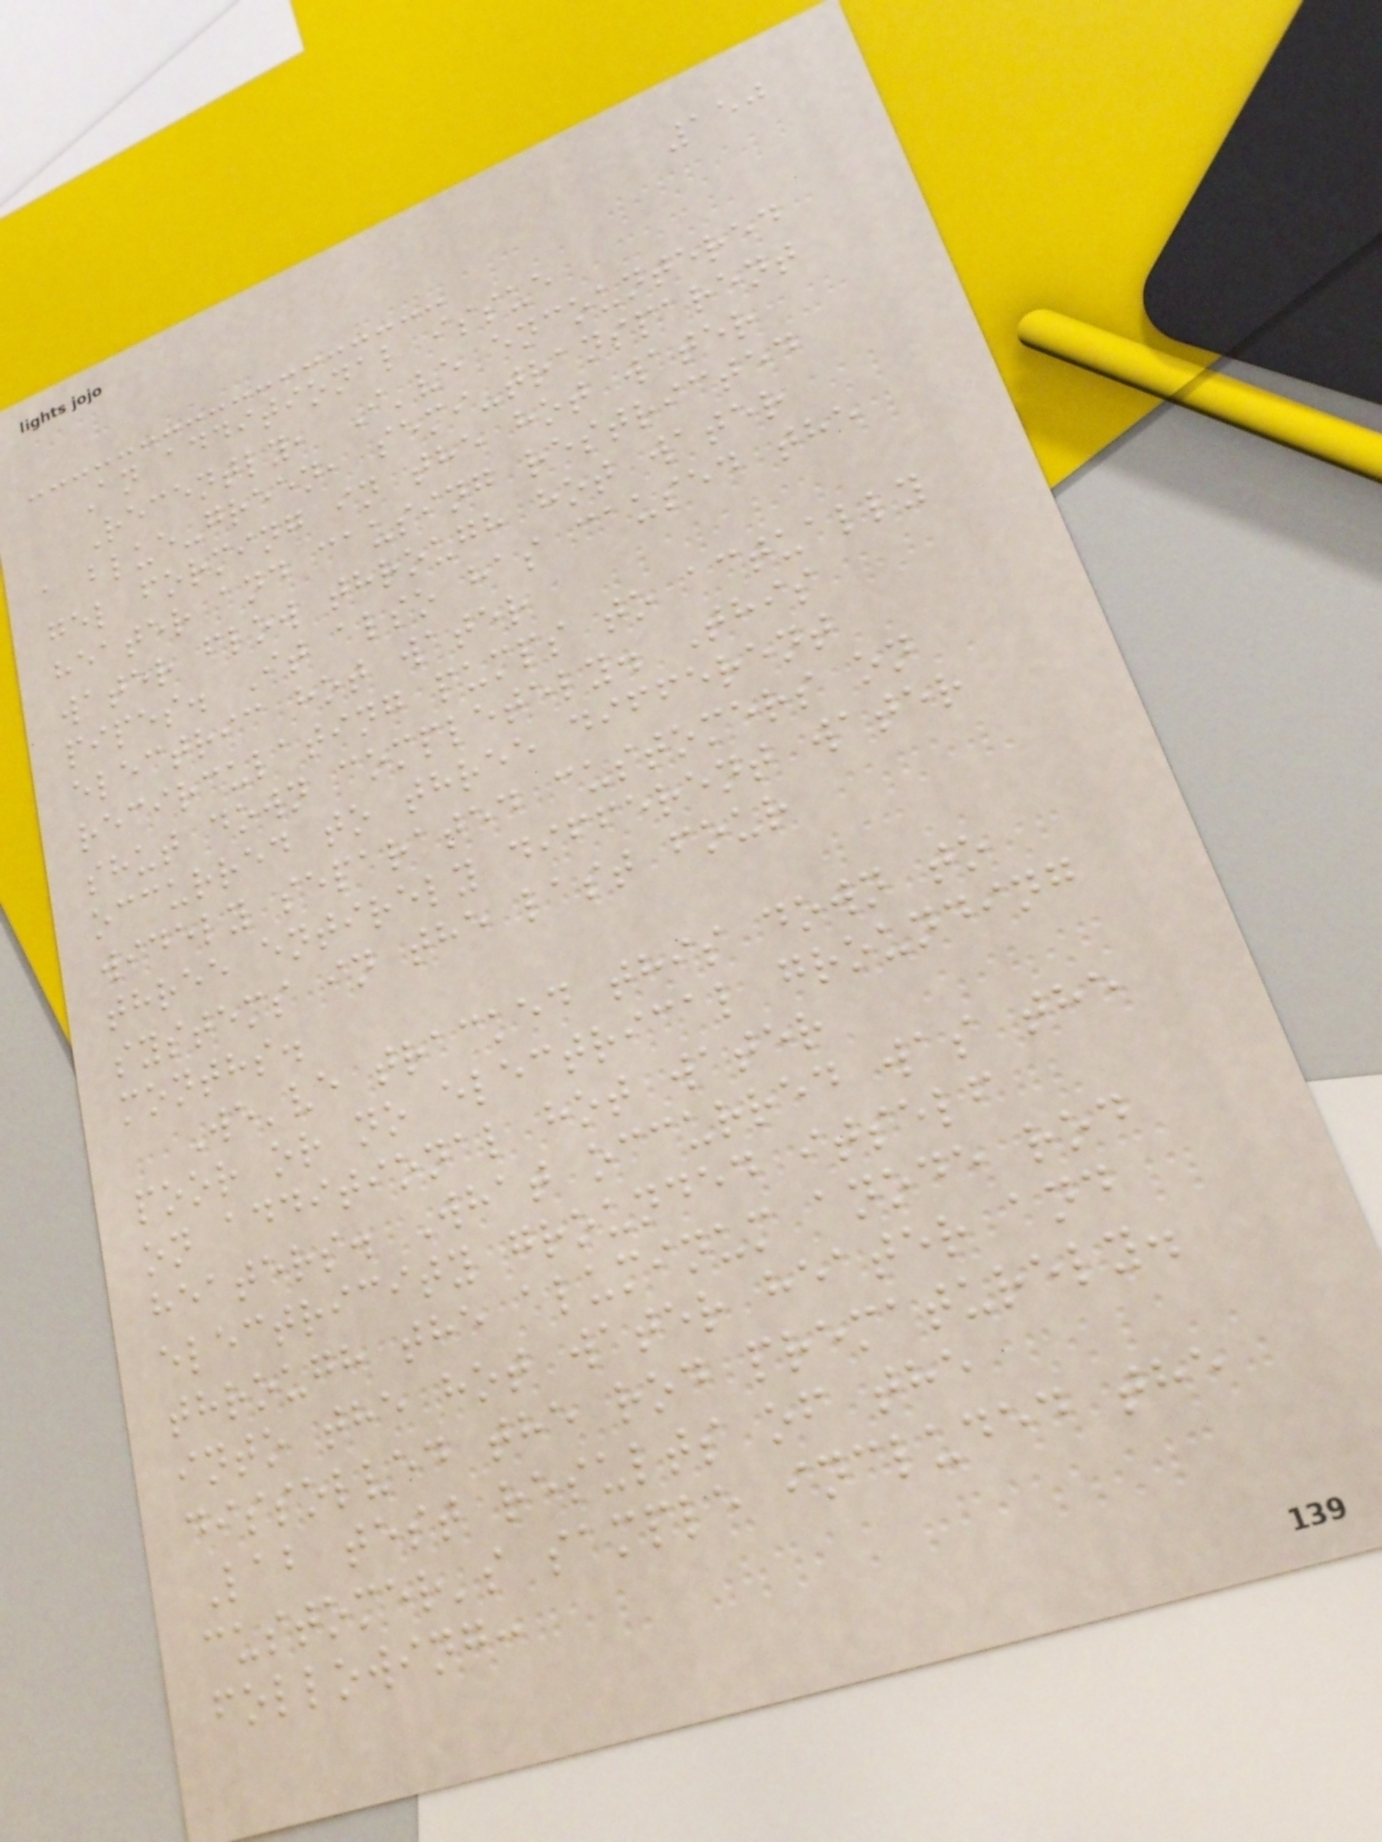150
An additional issue
Recently, I've encountered
a blue-green, semi-transparent
gel forming in the hot water
heater and causing restricted
water flow through hot water
pipes. It also has caused the
electric hot water
recirculating pumps to actually
shut down completely. This
occurred to three different
widely separated customers on
three entirely different water
systems in the last four
months.
We've tracked this down to
poor or no electrical grounding
on additional hot water
heaters. What occurred was the
electricity grounded itself
through the aluminum anode rod
into the hot water heater and
dissolved the rod prematurely.
Lab test results of the
customer's sample included the
following:
